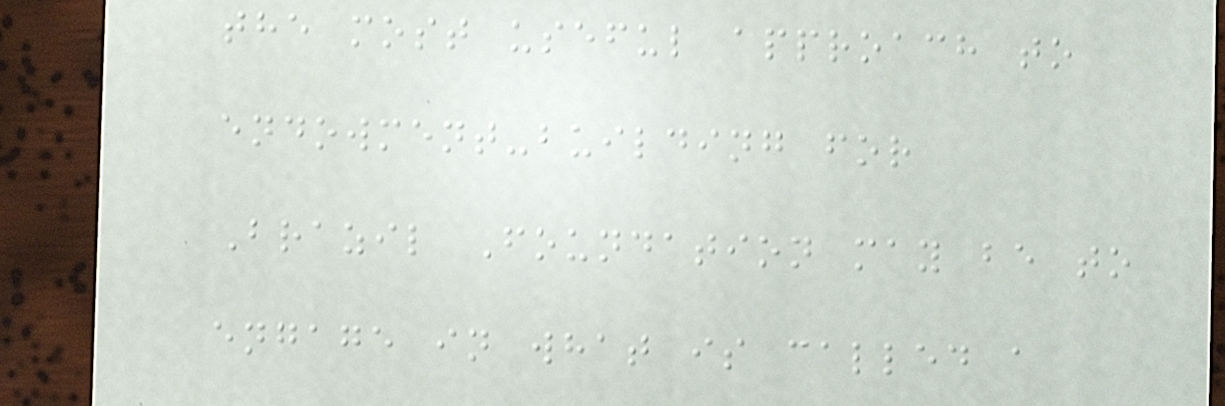the most useful approach to
endowment-building for
Brazil Foundation may be to
engage in what is called a
